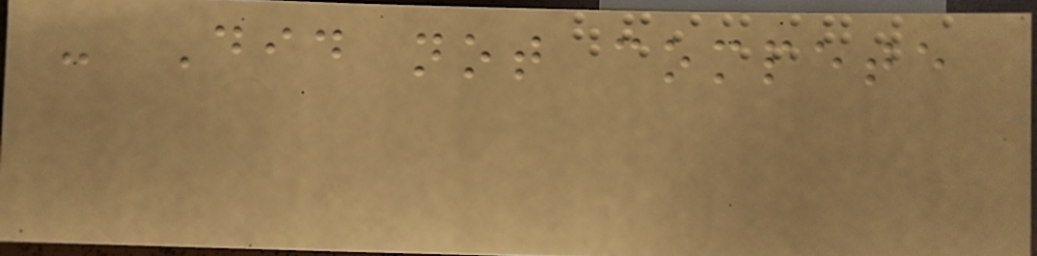- Did not compete
